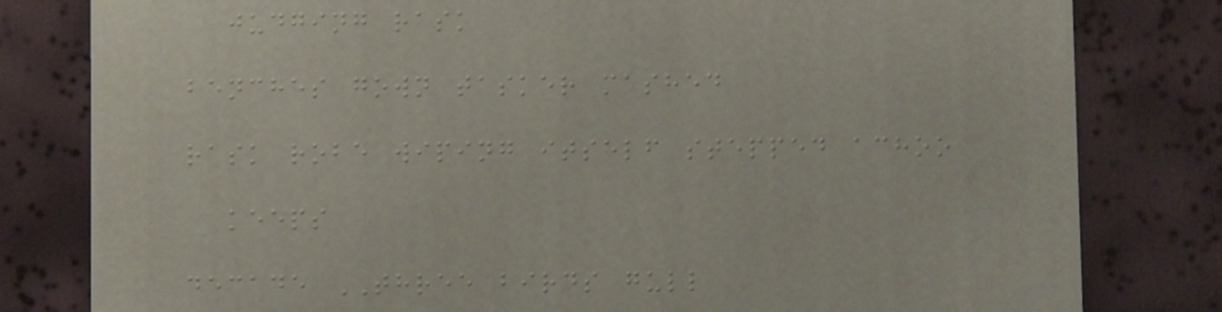judging rask
benches gown tasker mashed
rask robe wiping itself stepped achoo
keeps
decade THREE birds gull
